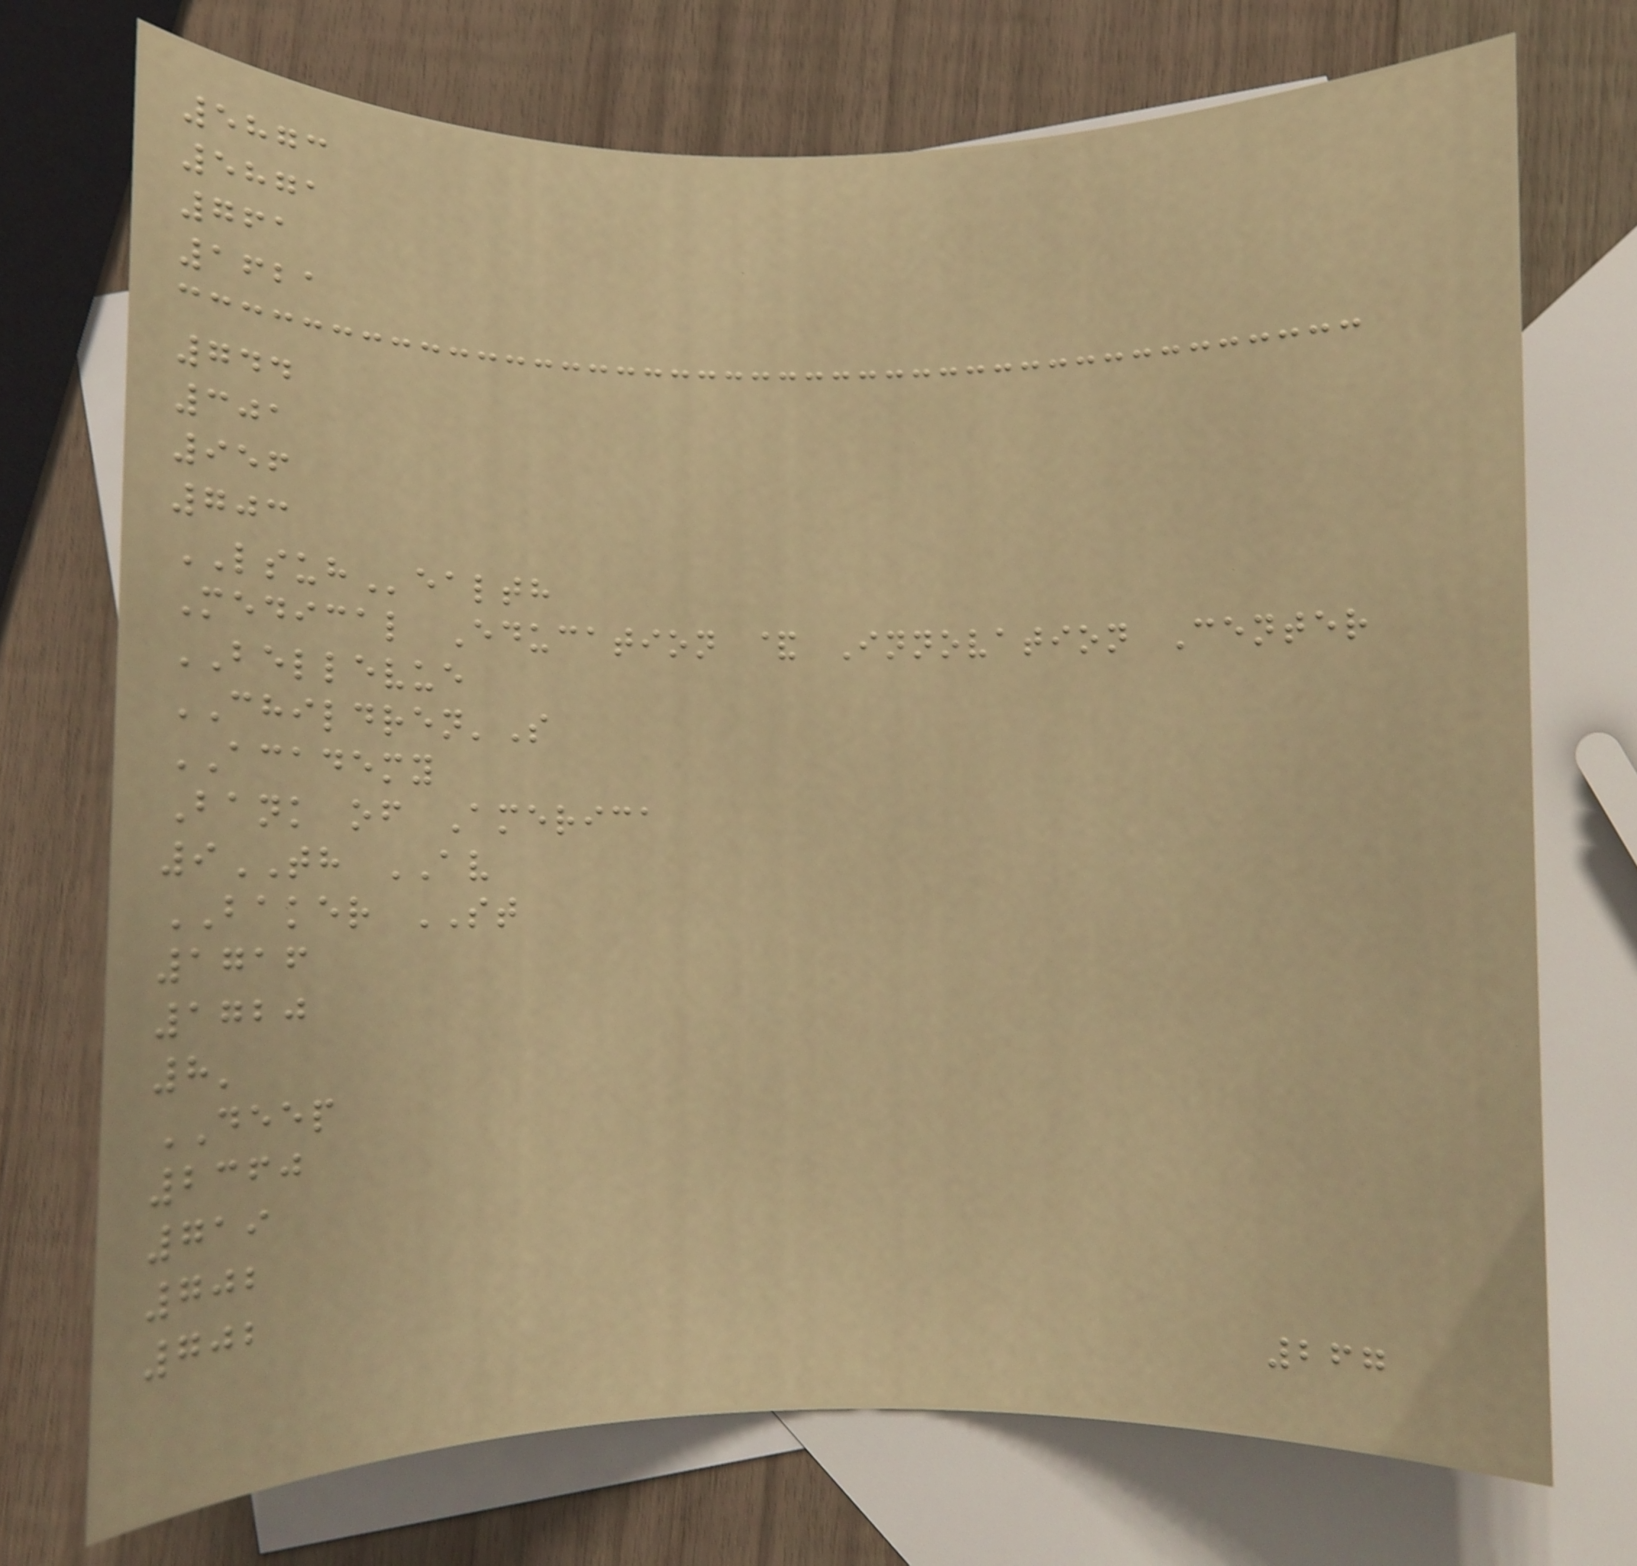5873
5871
761
1621
744
301
956
703
LSUHealth
Medical Education & Innovation Center
BELLEVUE
CHILDREN'S
ACADEMY
Bank of America
9TH AV
BAKER ST
1716
1720
8'
DEEP
2360
719
702
702
267
